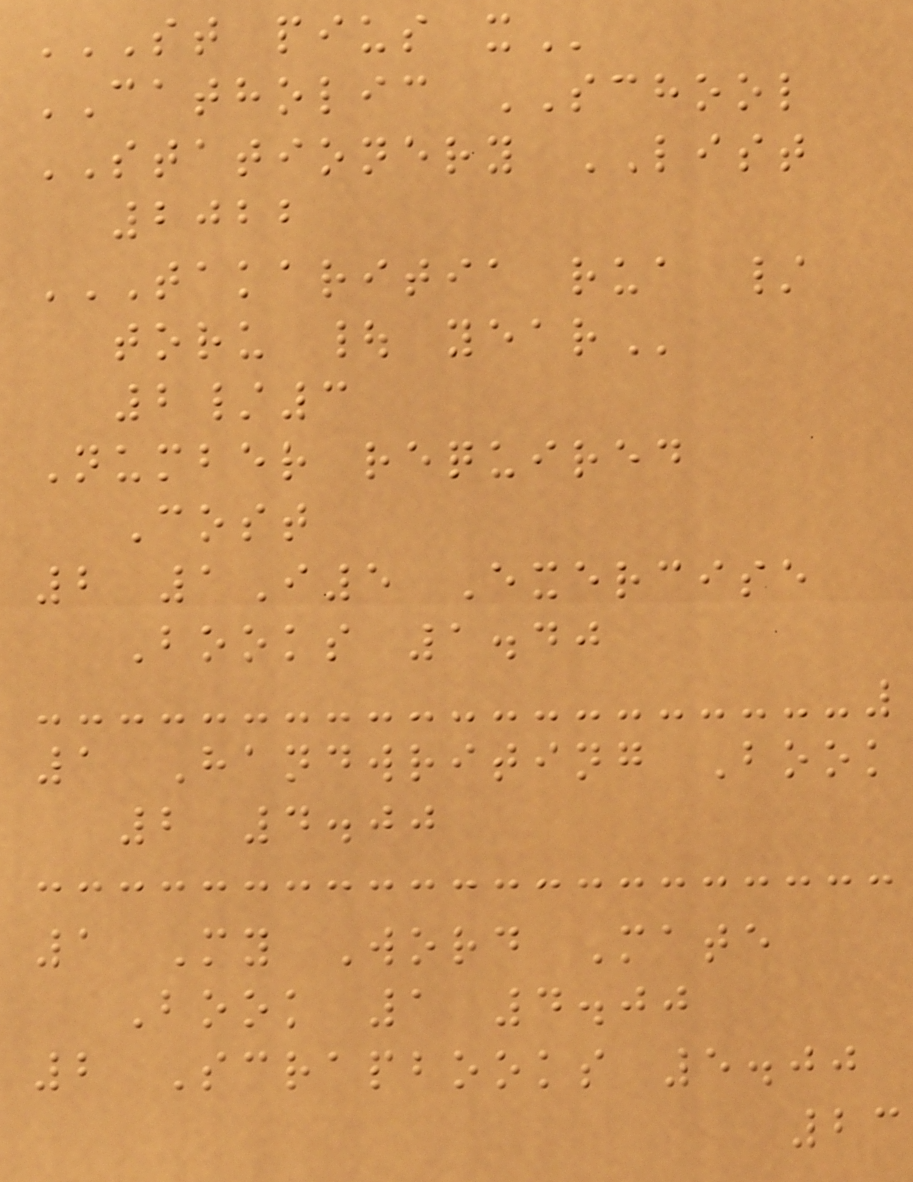ST PIUS X
CATHOLIC SCHOOL
STATIONERY LIST
2022
TAKARITIA RUA /
TORU | YEAR
2/3
Number required
Cost
2 1I5 Exercise
Books 1.40
1 Handwriting Book
2 4.00
1 My Word Mate
Book 1 4.00
2 Scrapbooks 5.00
23
